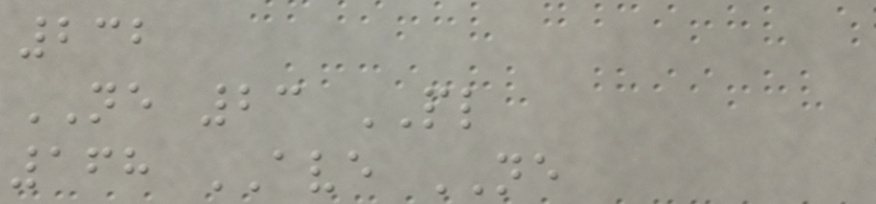232
NE 23 PL
168 AVE NE
